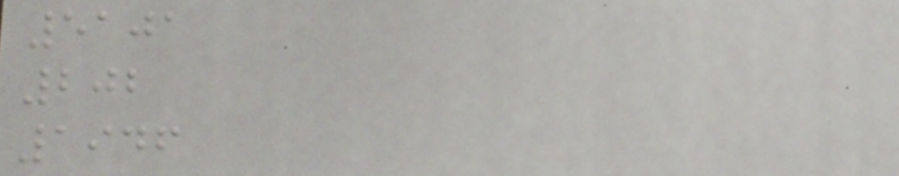5101
202
1946
